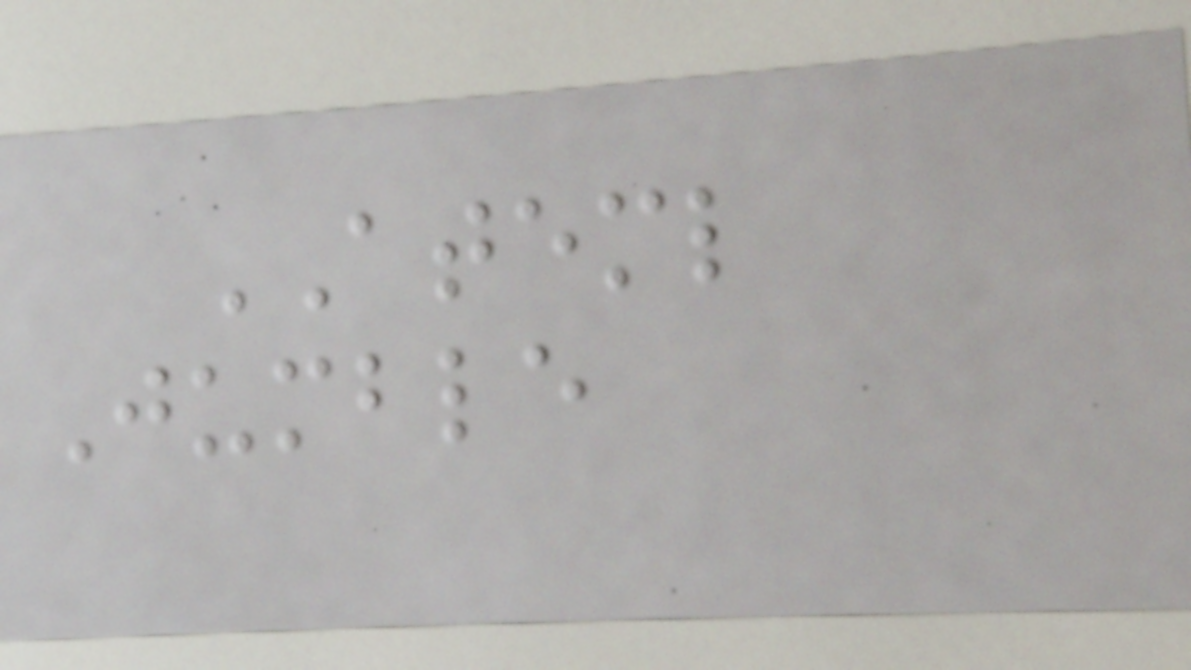ATEML
Jumble
